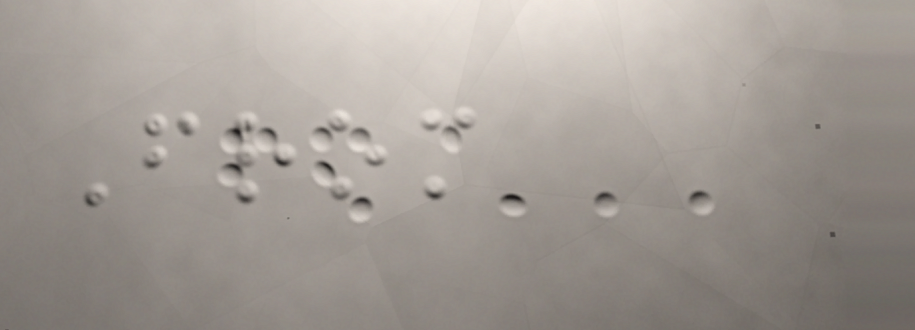From
